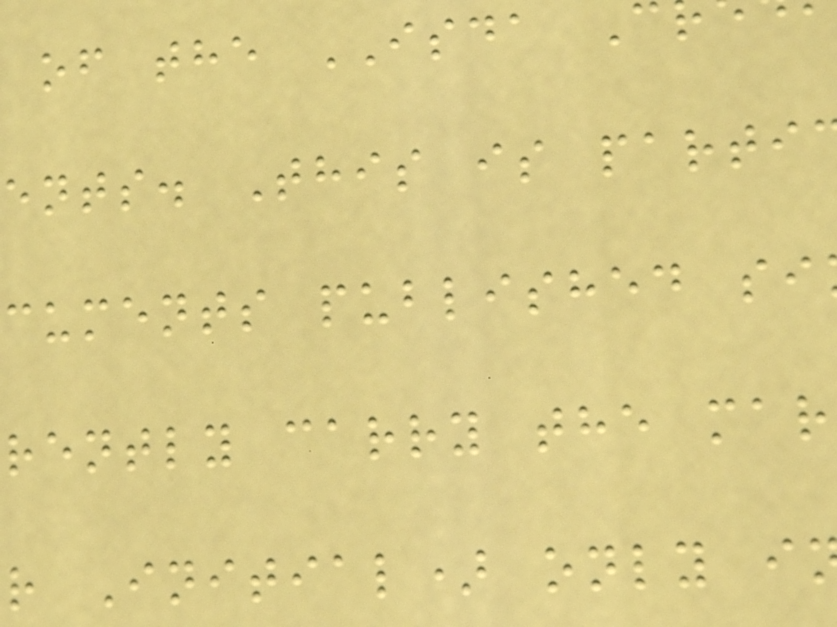of the ISDA
ents. This is parti
cuments published si
rently carry the mar
r Initial) only i
